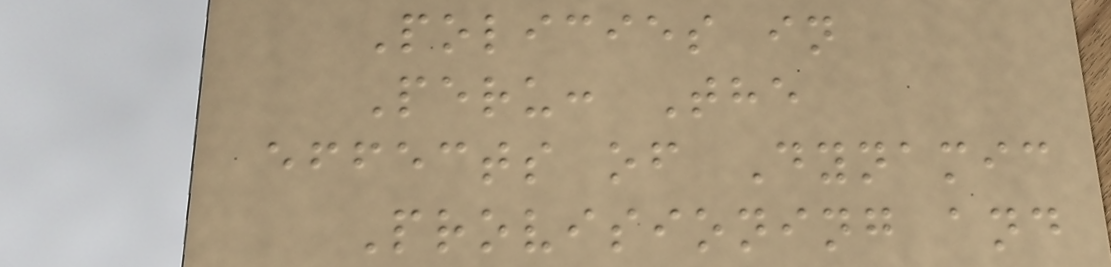Policies in
Peru: The
effects of Dynamic
Provisioning and
